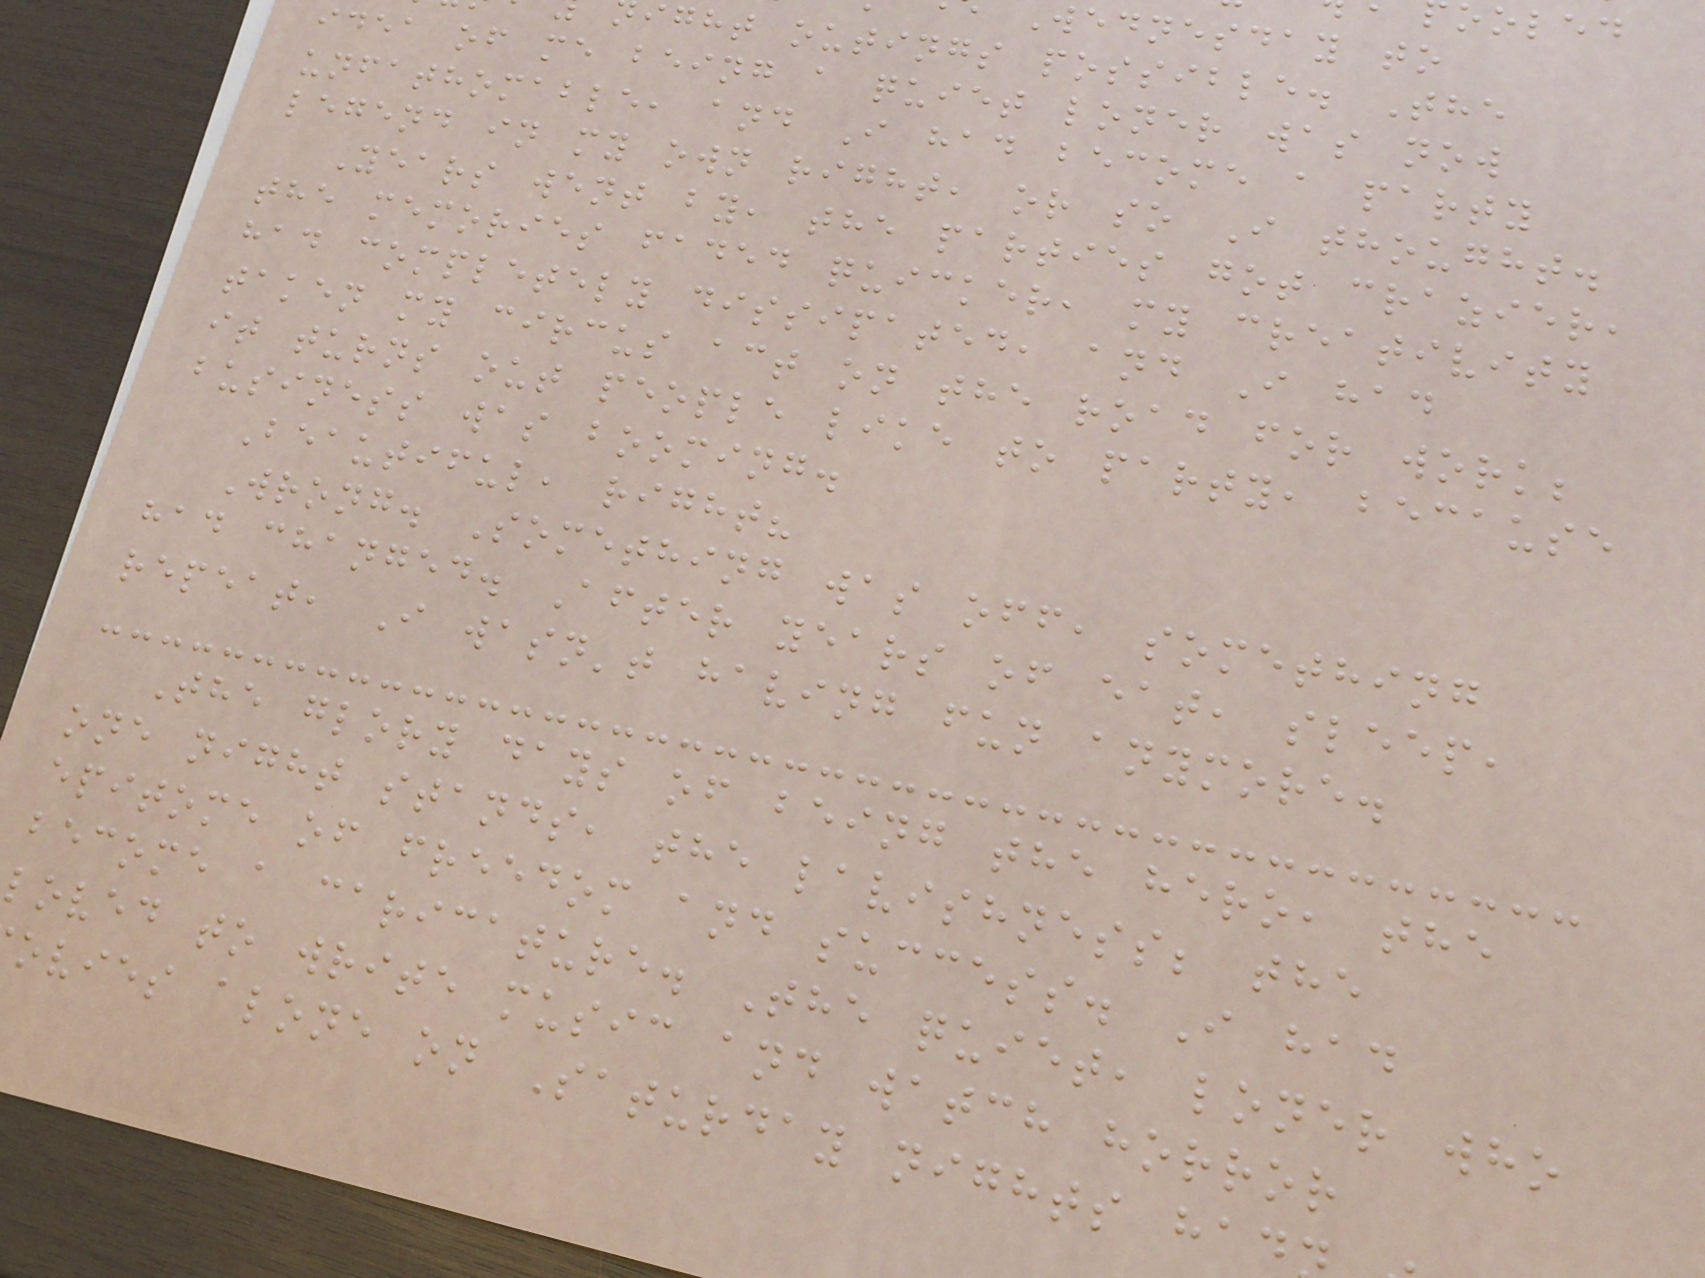wednesday to
ight outings possible. The
idea of me being a quiet loner was now
unfathomable, and I had become a party
legend in my own right, or so I thought.
Years went by, the parties got crazier,
the memories faded quicker, my creativity
had completely dissipated, and I had
taken my circus act on the road for work;
it turns out people like to party, because
business was booming.
Beautiful, right?
Wrong. Something was off, something
had changed. After years of eat, sleep,
repeat, I wasn't having fun anymore.
The glory days of being the hero, the
one night stands, the lavishness; the
epitome of freedom and success. I had
become a caricature. The quiet, loner who
loved to write music and watch horror
ovies alone on Saturday nights had
